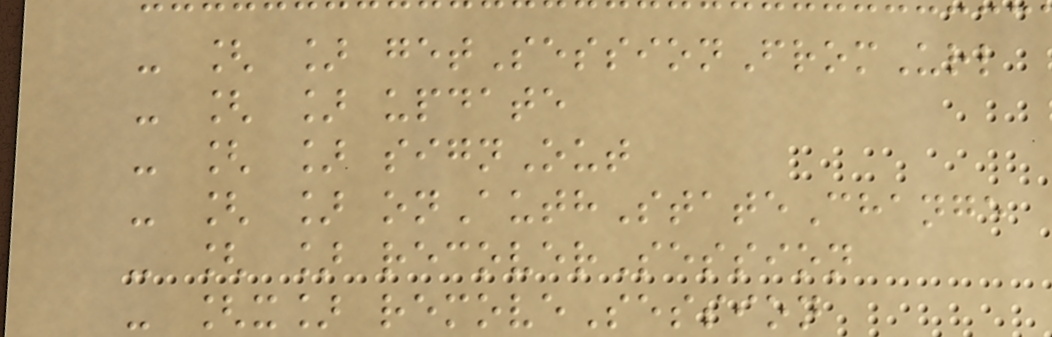- [ ] getSessionFromUrl
- [ ] update
- [ ] signOut
- [ ] onAuthStateChange
- [ ] recoverSession
- [x] removeSession
